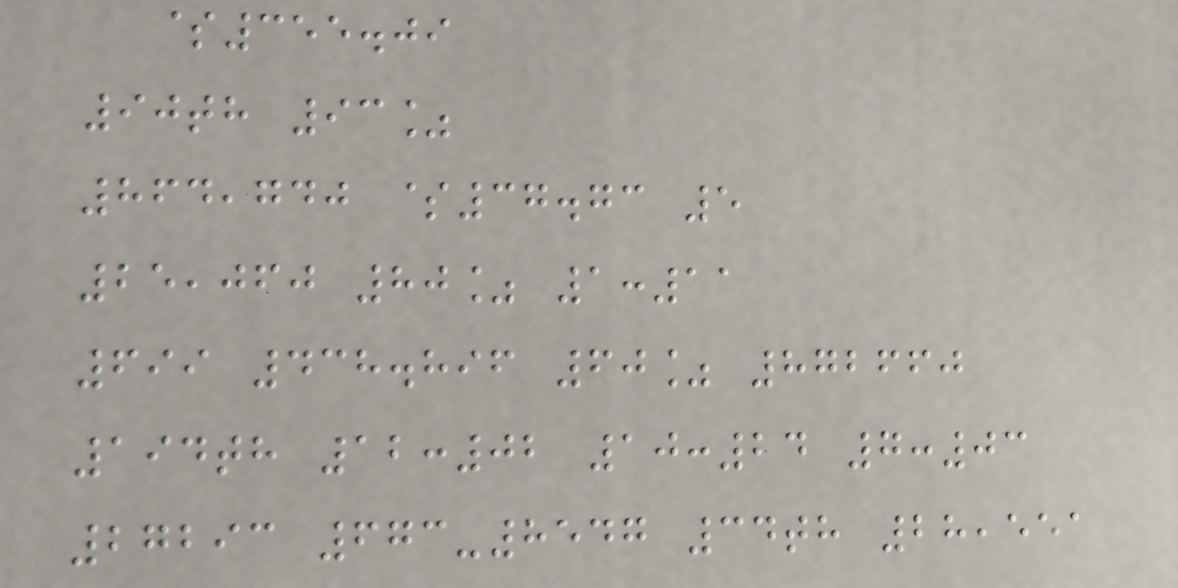$355.09
90th 93%
864,740 $37.73 5
25,060 80% 1:11
699 438.896 60% 872660
194th 12:02 10:24 7:03
27293 673-8547 34th 28,551
